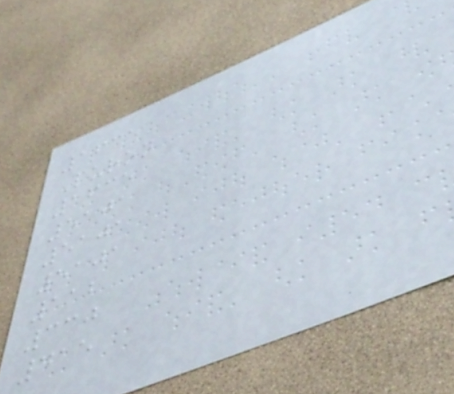1635
Puron
1635
5101
5101
5101
112
330
415
